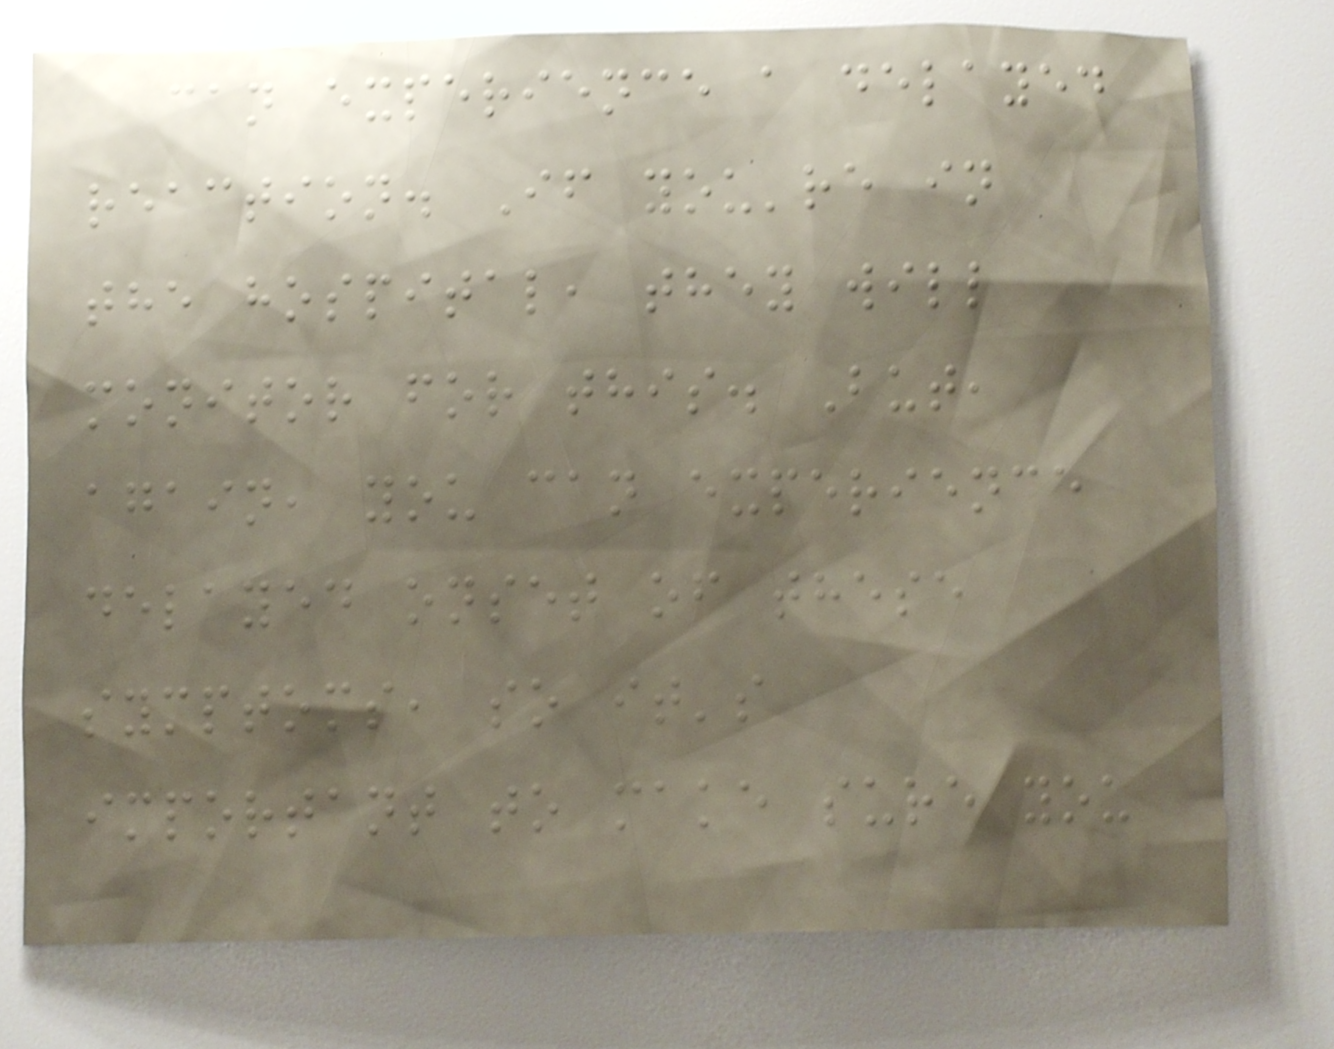can experience a delayed
reaction. If you're in
the hospital, they will
monitor for this. But,
again, you can experience
delayed onset of these
symptoms, so it's
important to make sure you
